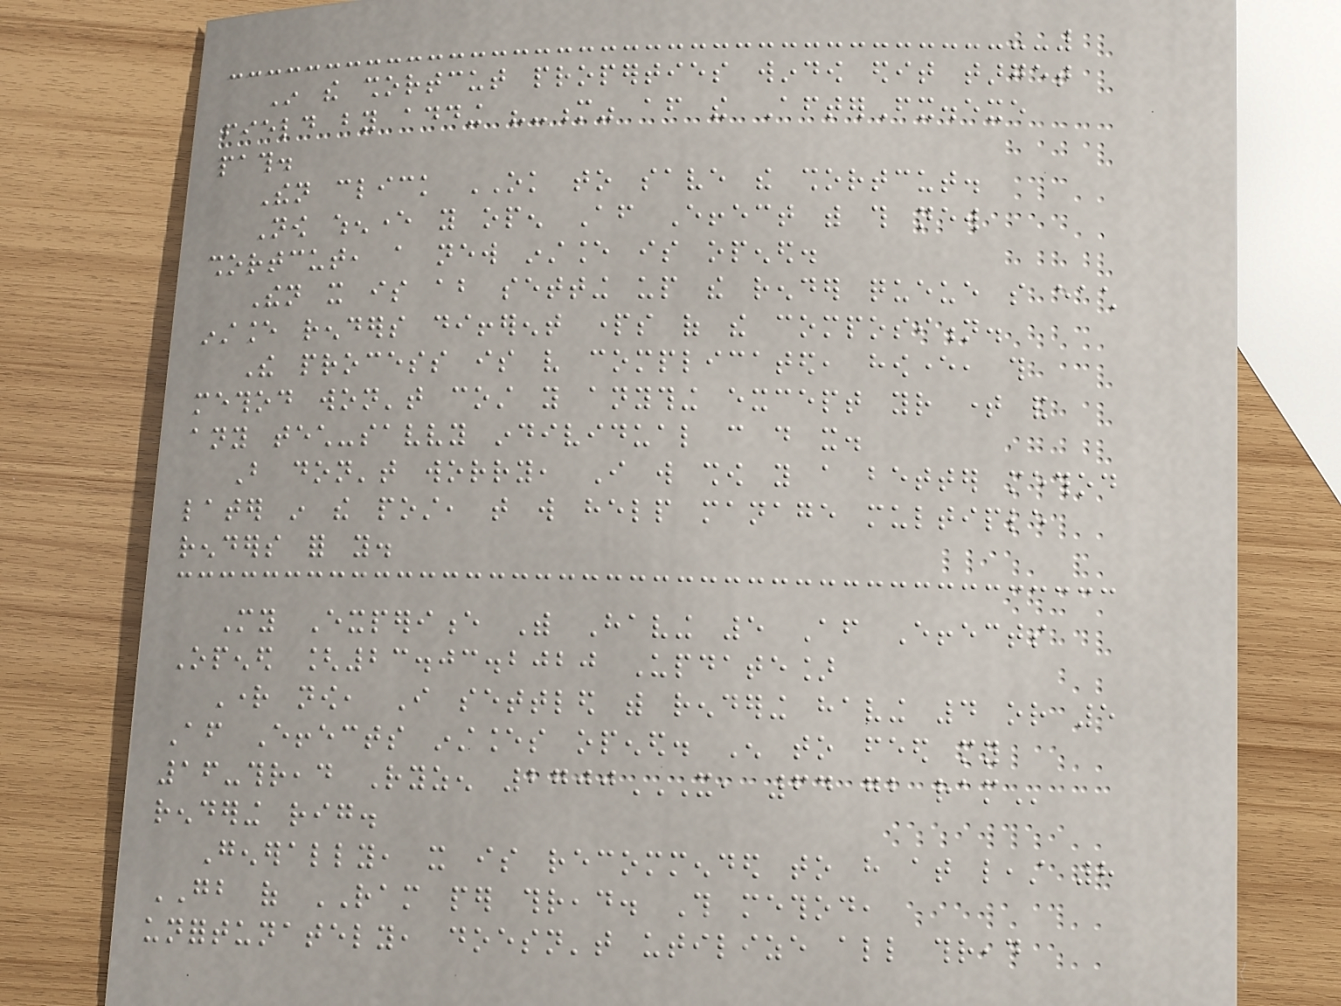In the shortcut properties window edit target
field by adding "-m" after the AfterFx.exe
path.
Then click OK to save the shortcut.
Now whenever you open After Effect with this new
shortcut, a new instance is opened.
Then it is about setting up the render queue so each
instance renders different parts of the composition.
The process is very complicated, however, this
method won't cost you anything except your time and
any tech-savvy individual can do it.
But don't worry, I will show you a better method
later in the post, that will help manage multiple
renders for you.
My Experience With Having 5 After Effects
Opened [23.03.2020 Update]
Right now, I settled with rendering having 4 or 5
After Effects instances opened. Enough to feed my
16-thread Ryzen 2700X, 64 GB RAM
rendering rig.
Generally, it is recommended to have at least 8
GB of RAM per thread. This method,
unfortunately, doesn't utilize all thread
